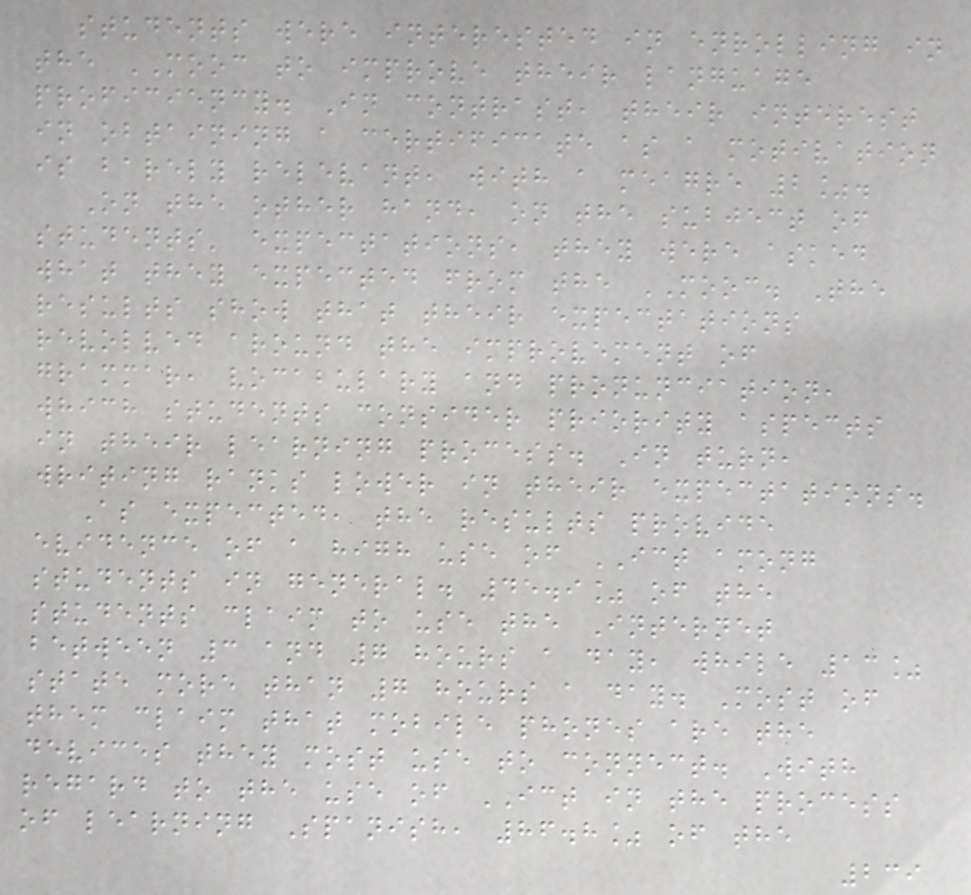students were interested in enrolling in
the MOOC to improve their language
proficiency. In contrast, their interest
in obtaining a certificate as a motivation
is barely relevant, with a meagre 2%.
On the other hand, on the subject of
students' expectations, they were asked
what they expected from the MOOC. The
results show that their expectations
revolved around the improvement of
grammar, vocabulary and pronunciation,
which students consider priority aspects
in their learning process. In turn,
writing ranks lower in their expectations.
As expected, the results provide
evidence of a high use of ICT among
students in general. 45.9% of the
students claim to use the Internet
between 3 and 7 hours a day, while 13%
state more than 7 hours a day. Most of
them claim that mobile phones are the
devices they most use to connect. With
regard to the use of ICT in the process
of learning Spanish, 86.8% of the
239
